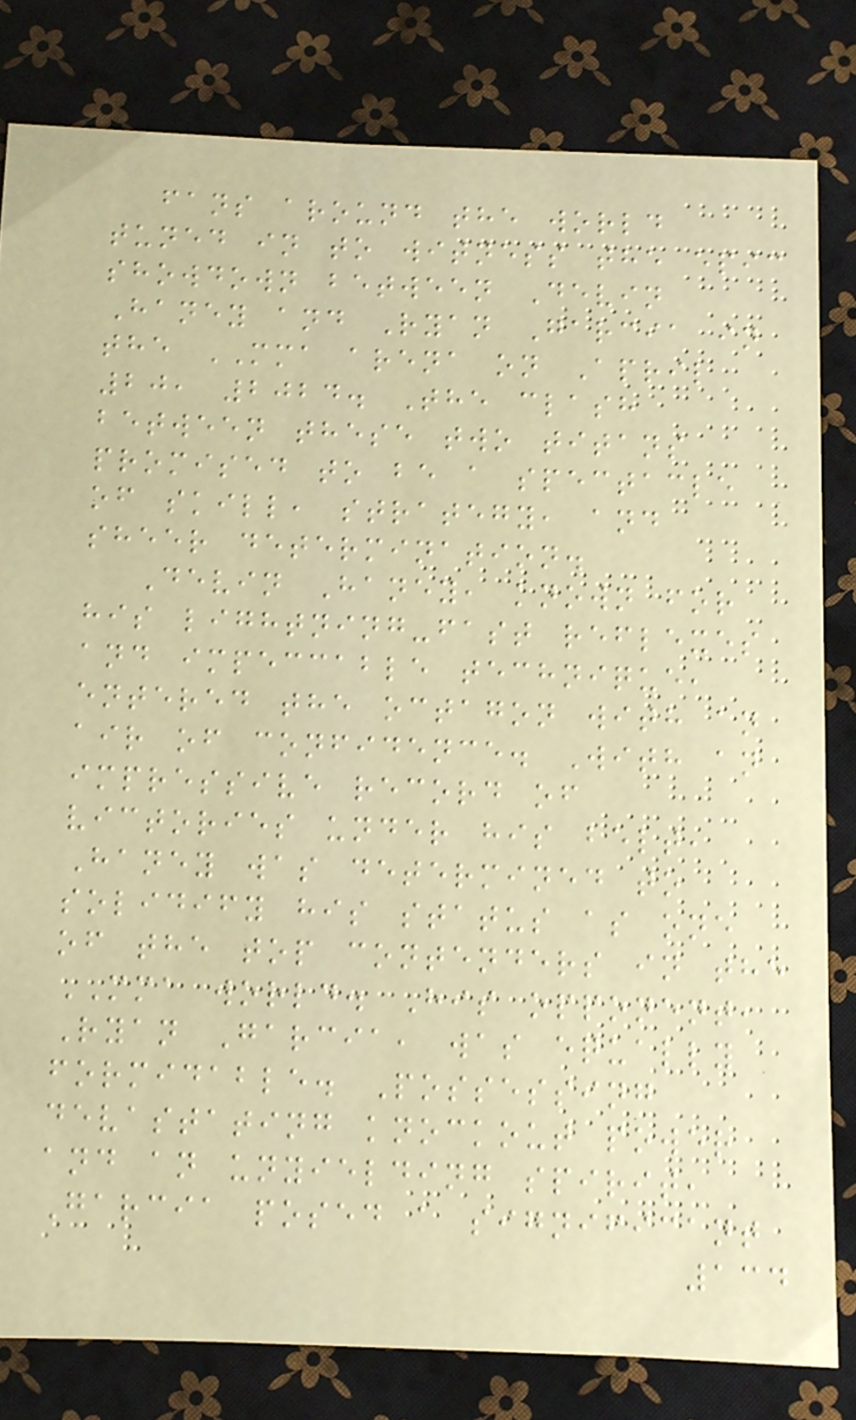fans around the world
tuned in to witness the epic
showdown between Devin
Haney and Ryan Garcia in
the MMA arena on April
20, 2024. The clash
between these two titans
promised to be a spectacle
of skill, strategy, and
sheer determination.
Devin Haney, known for
his lightning-fast reflexes
and impeccable technique,
entered the octagon with an
air of confidence. With an
impressive record of
victories under his belt,
Haney was determined to
solidify his status as one
of the top contenders in the
MMA world. His opponent,
Ryan Garcia, was equally
formidable. Possessing
devastating knockout power
and an unyielding spirit,
Garcia posed a significant
134
